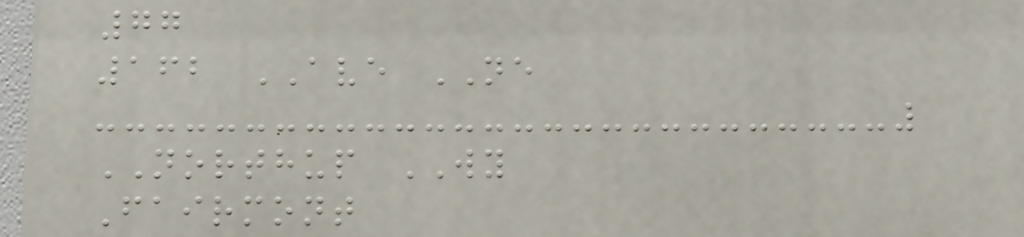77
162 AVE NE
NORTHUP WY
Fairmont
